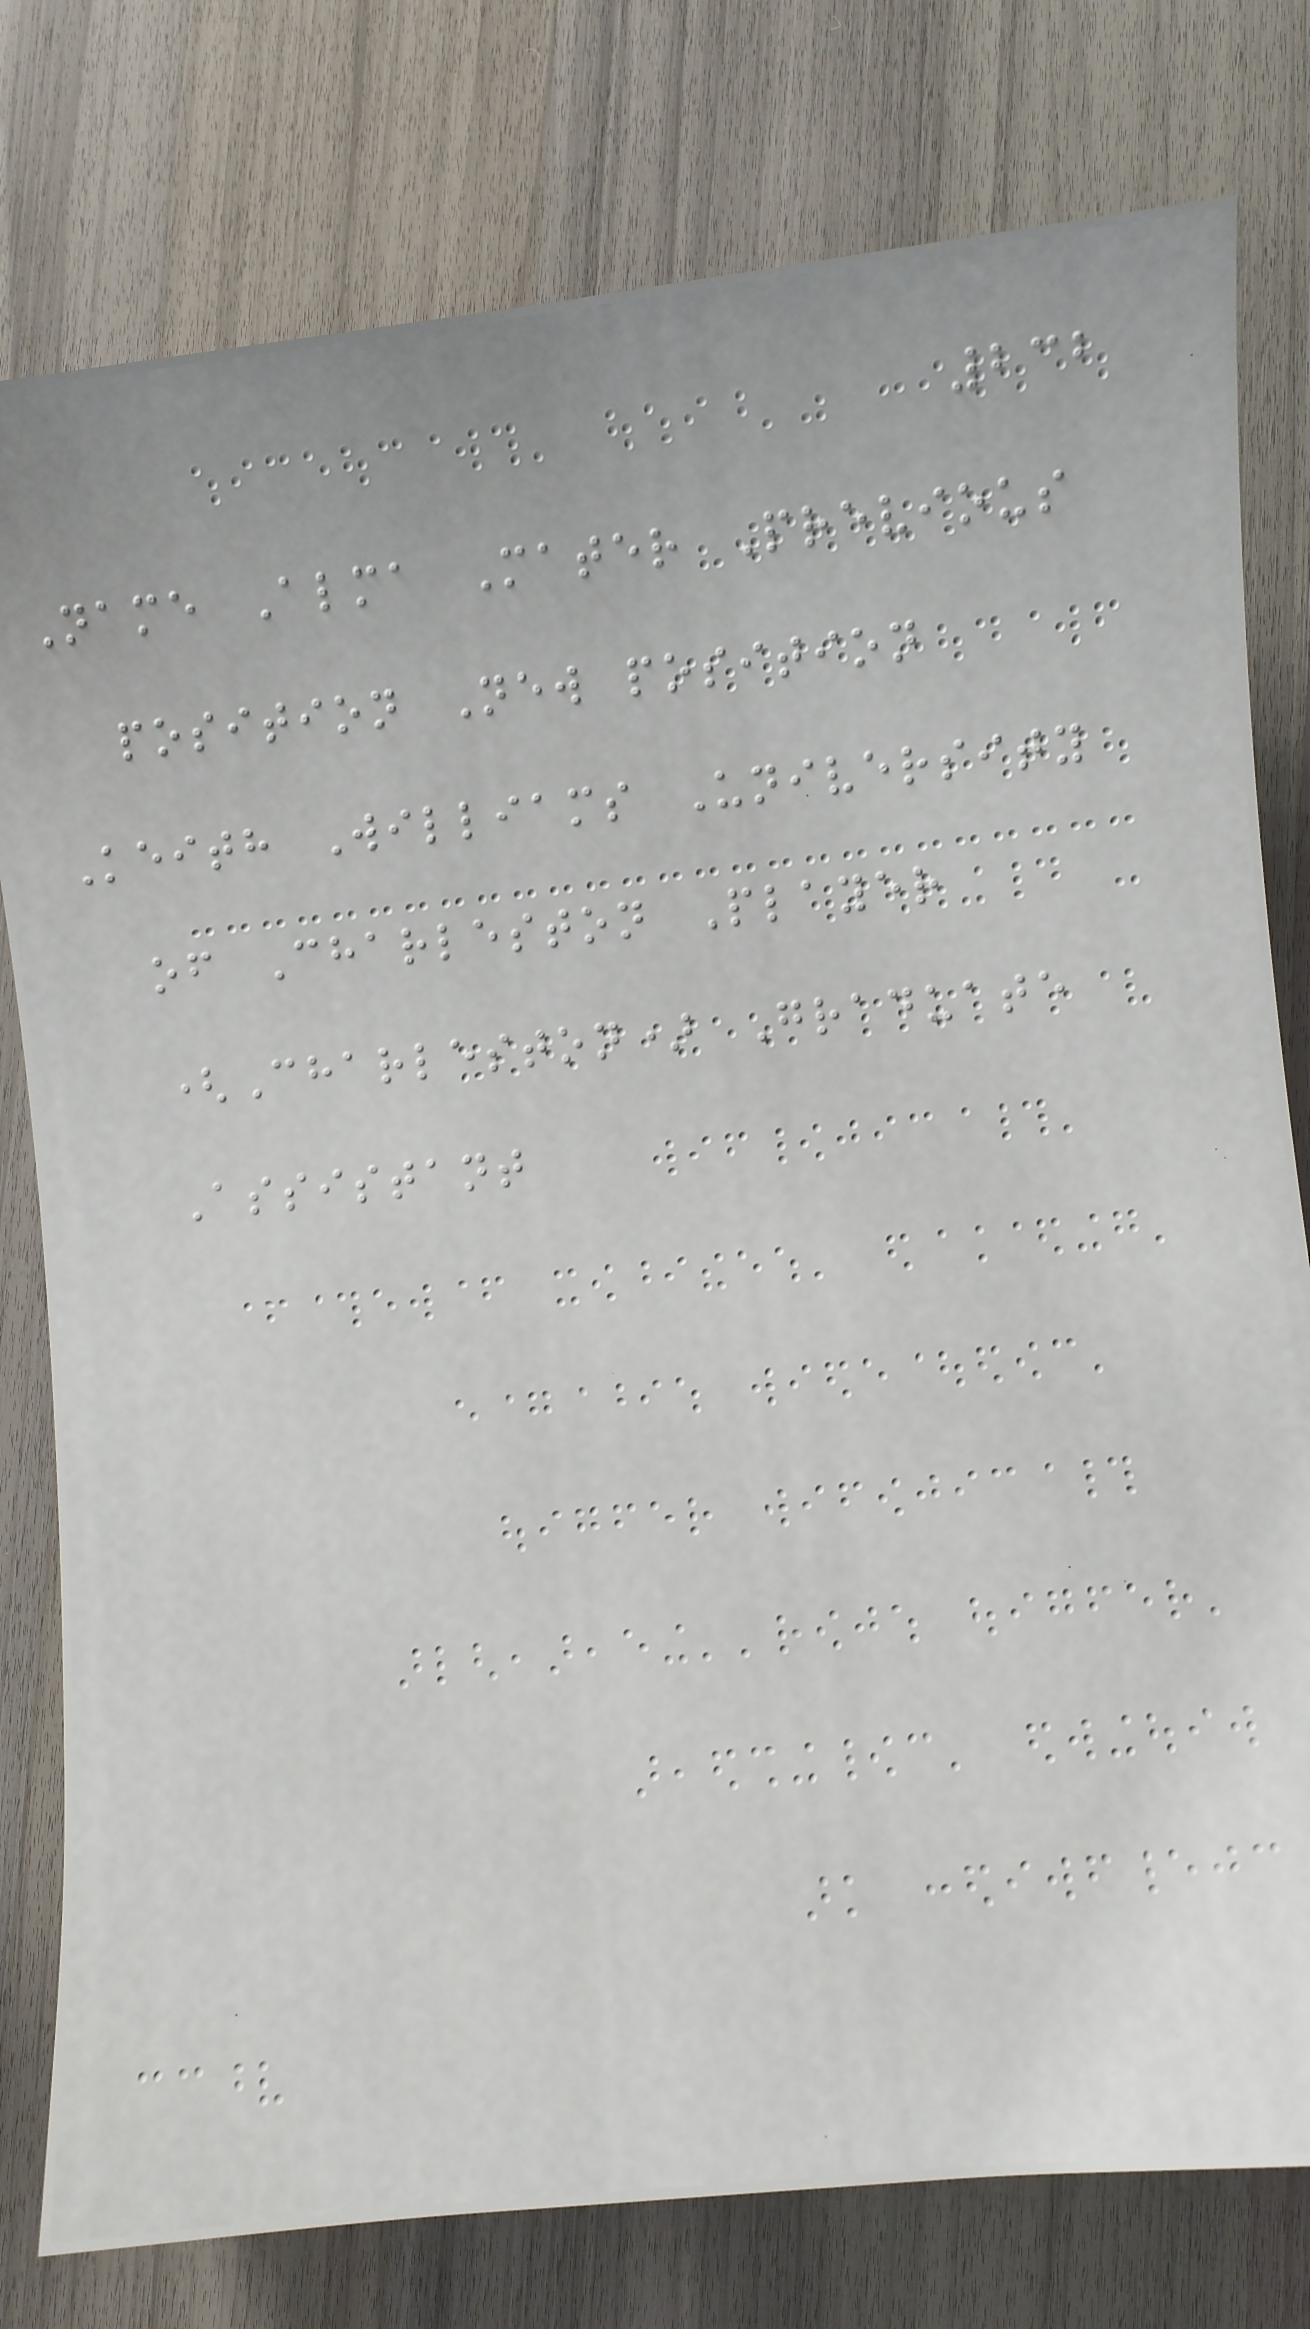232
Name Alma Mater Previous
position New position
Keith Williams University
of Charleston Player
(Charleston) Graduate
Assistant
